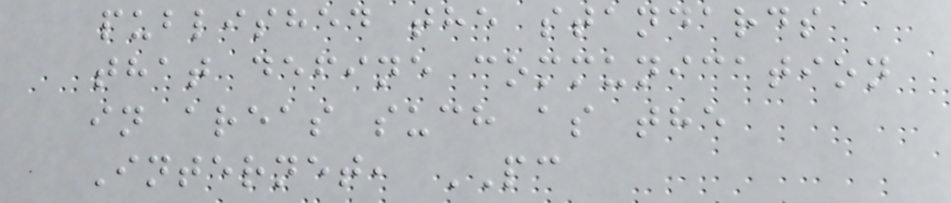published the standards
that define communication
in areas such as the
Internet, PC
